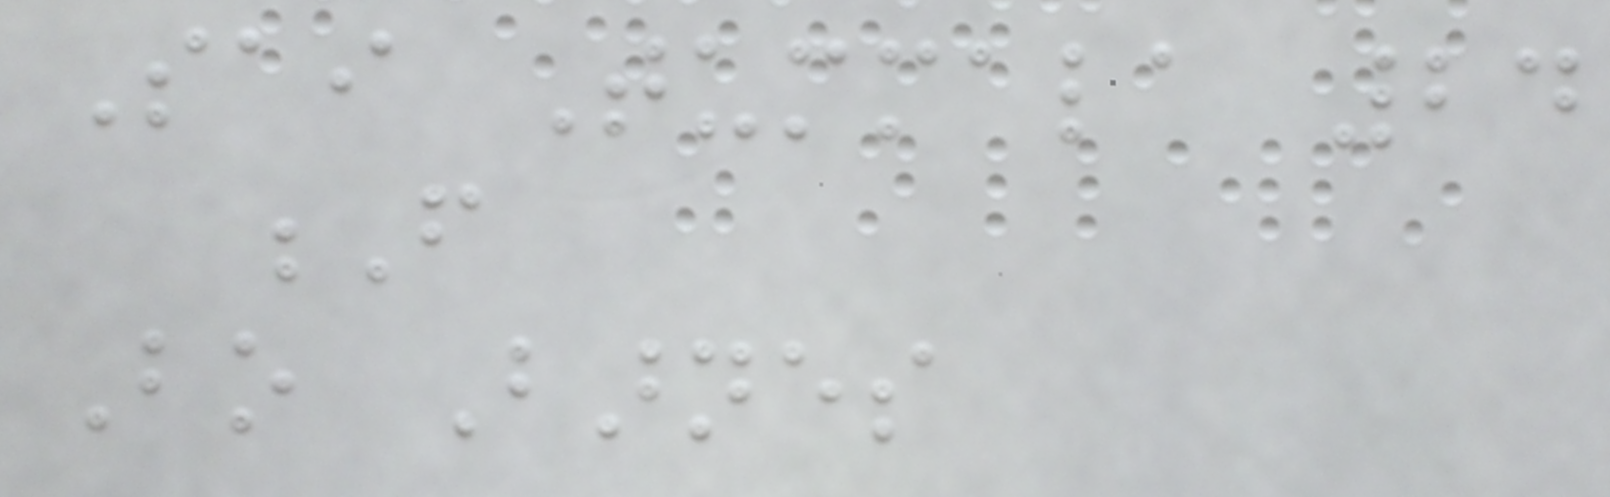Sai Tummala 24
F
Bo Barnes
